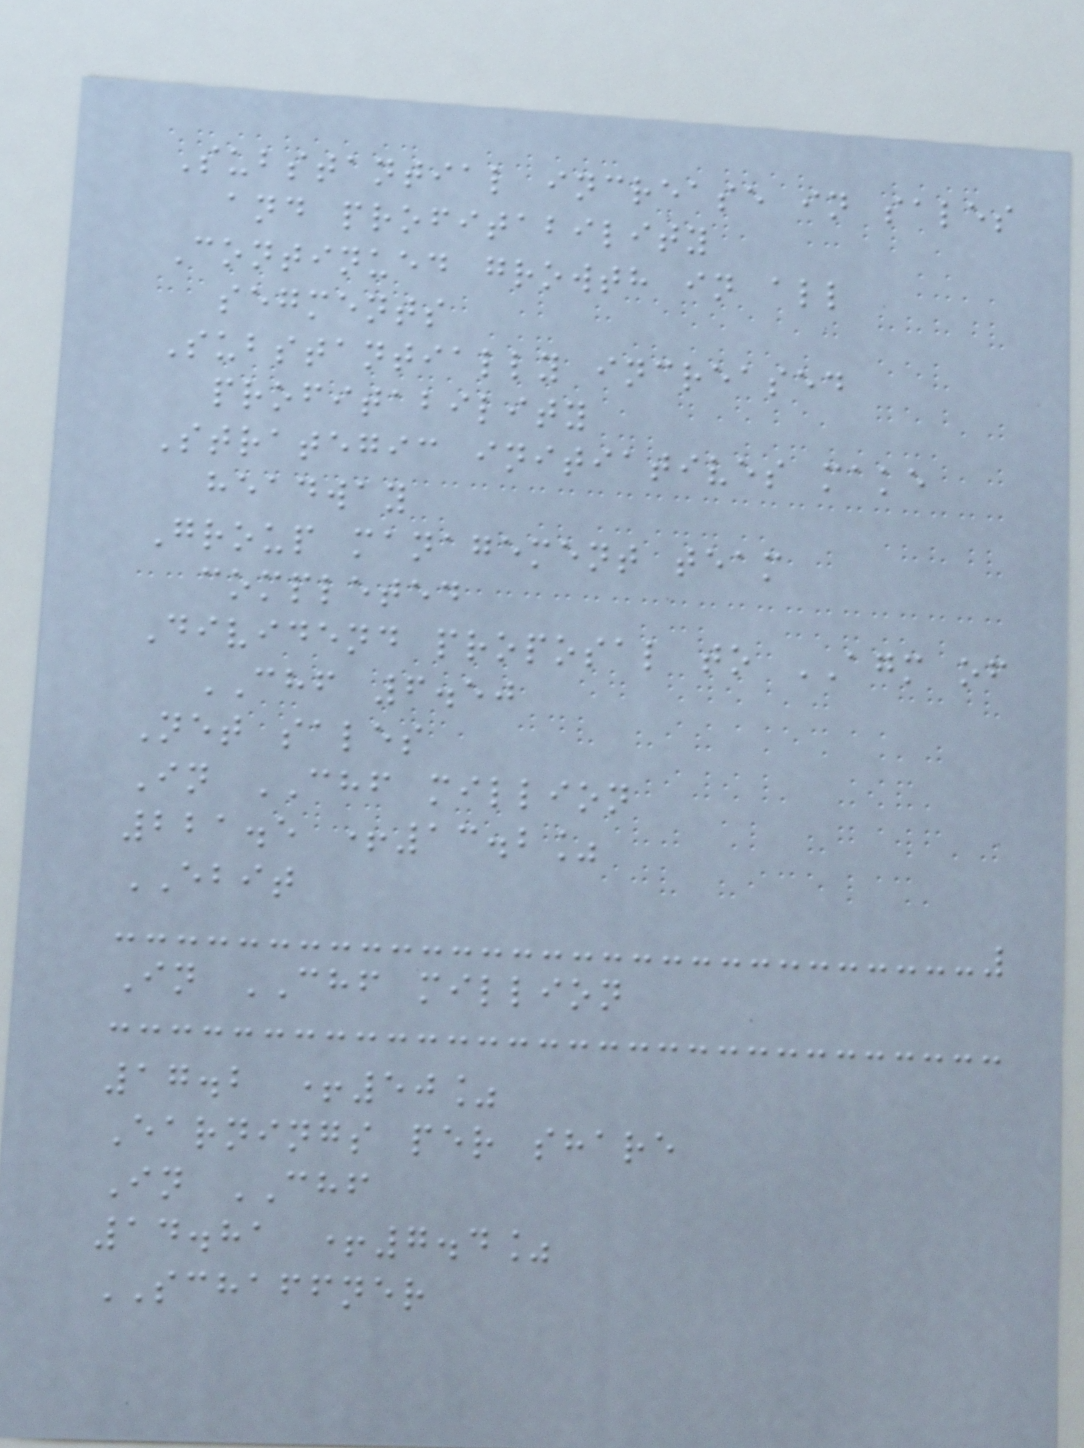Substantial increase in sales
and profitability
Continued growth in all
segments
Substantially increased
profitability
Strategic initiatives make
headway
Group management team
completed
Dividend proposal to AGM of
CHF 6.50
Net sales
In CHF million
221.5 +13.2%
EBIT
In CHF million
17.2 +50%
Earnings per share
In CHF
14.81 +7.4%
SCHAFFNER
